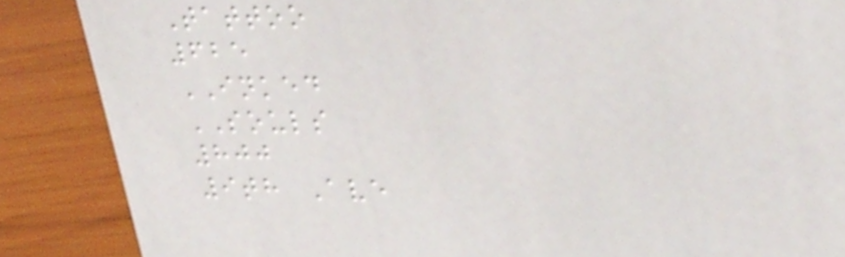Tattoo
625
INKED
SOULS
800
9th Ave
